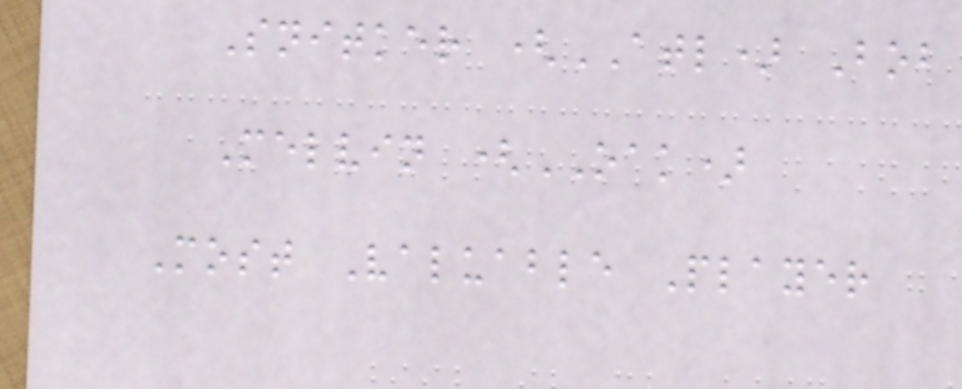Snitker (ATL) Bob
Melvin (OAK)
Most Valuable Player
